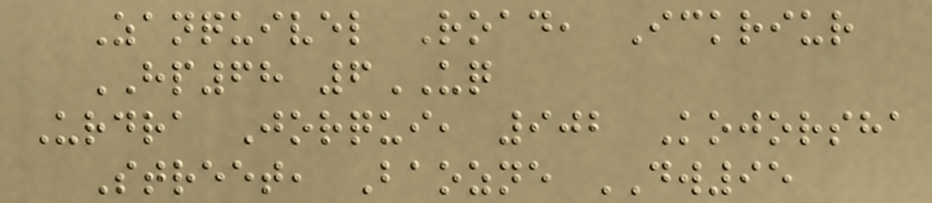Zanquivel Road, Ickriur
HP68 6UQ
Urdra Jorqui, 902 Kojorsha
Street, Baozne DW95
